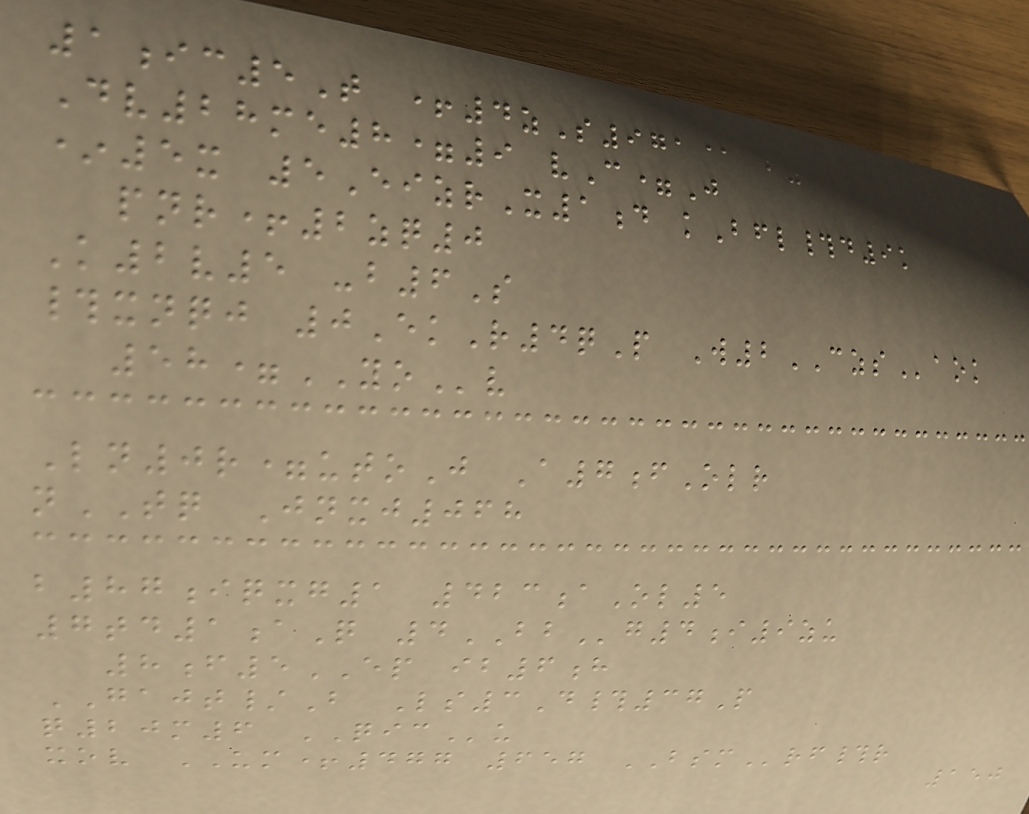1ic5T +4zS971@ b4d
Dv28me8=9 vC=J
*5x 5EizrX1d kBfl#d9k
pnr+2zq0
K2v5 -b6S
#xnqj 0EkR4qP W2CZSaok
58=YOv
Ln0r=utoJ A7fOlr
nTQ Jnxj068
b87iqxg1 423aOl5
7td1aQ 4BBg4i9zu
8f5EP ib6h
GAJT/B Ls3D#37P
q20m6 QICu
xov UM+477 657 BSMrf#r
150
